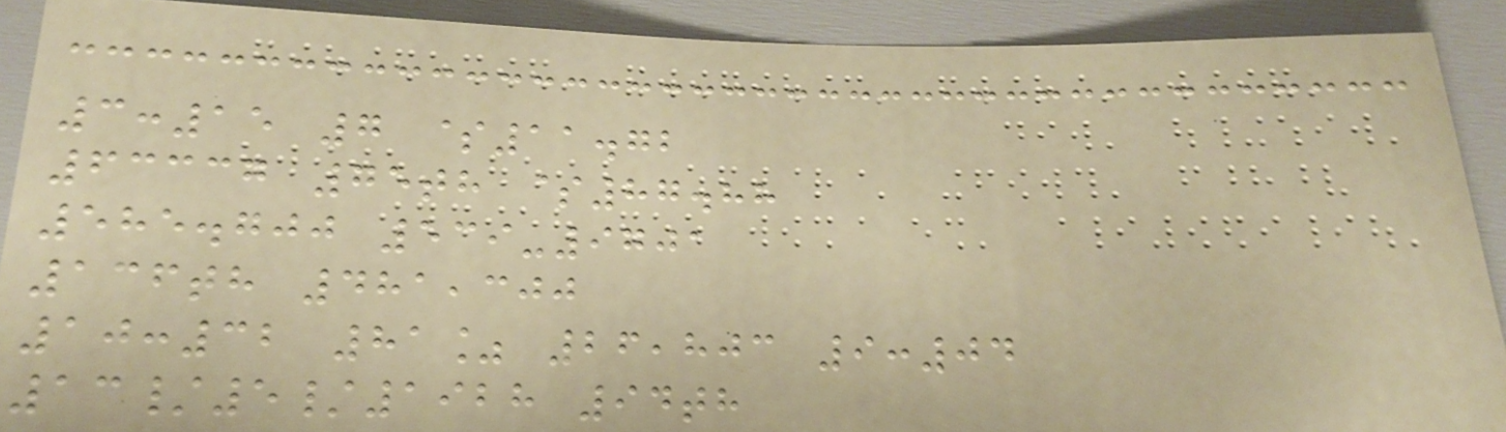3:15 7 $11.72
63337 75th $87.88
585.700 539-9701
136th 481,300
10:32 81% 26,803 9:04
13/5/1928 94th
